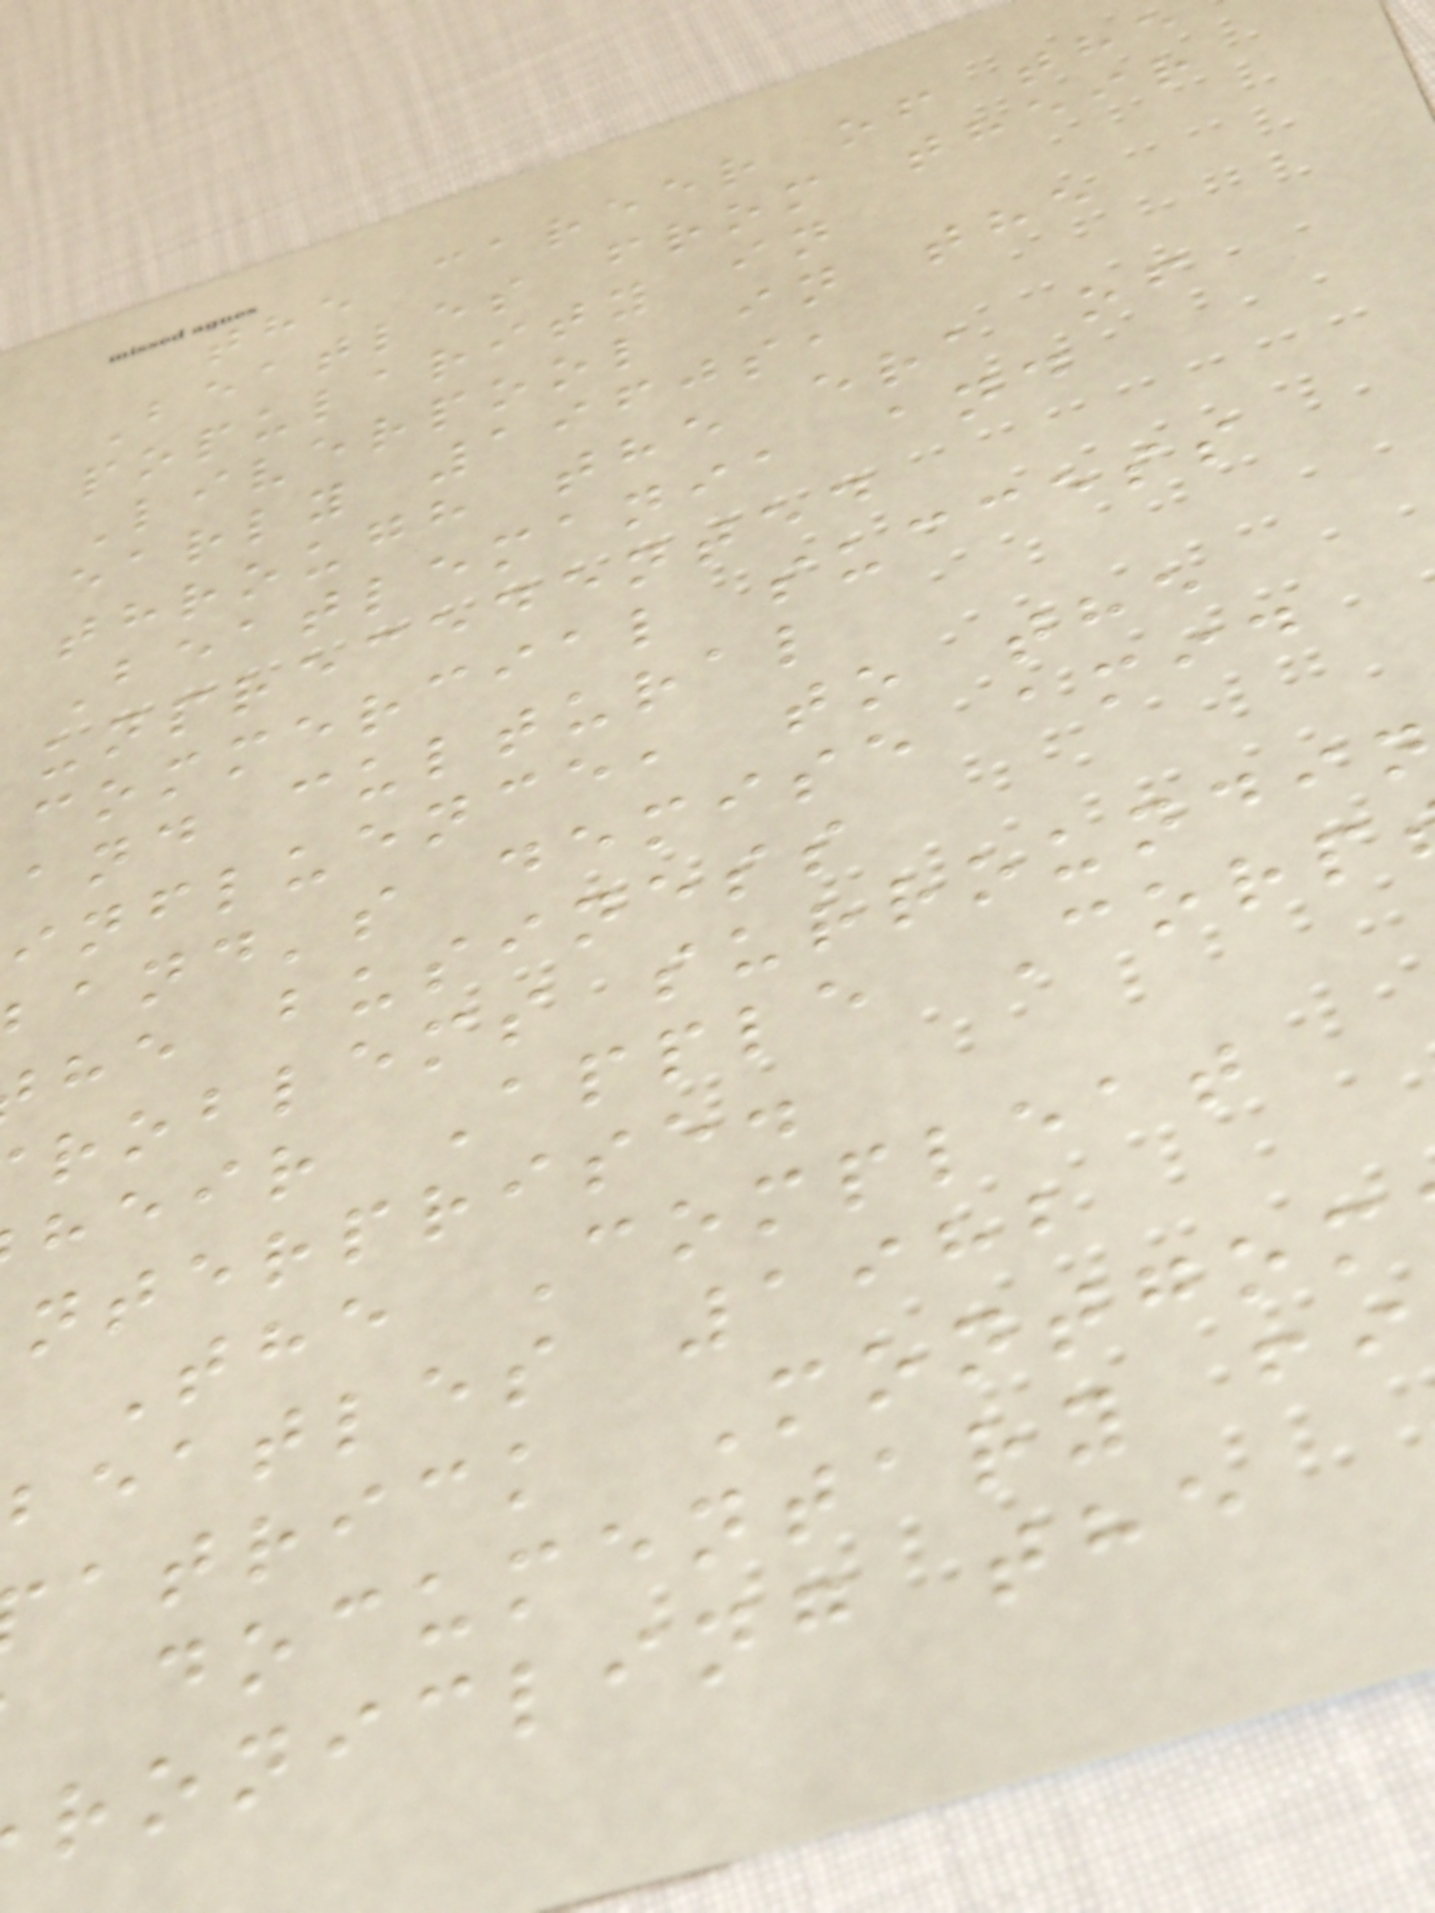the career of the
Beatles from their
popularity in
Liverpool in the
early 1960s,
through the era of
Beatlemania and
unprecedented
commercial success
and cultural
influence, to the
and's demise amid
he business
roblems surroundin
heir Apple Corp
nterprise.
The Compleat
beatles 1982
atrick Montgom
documentary fi
ronicling the
